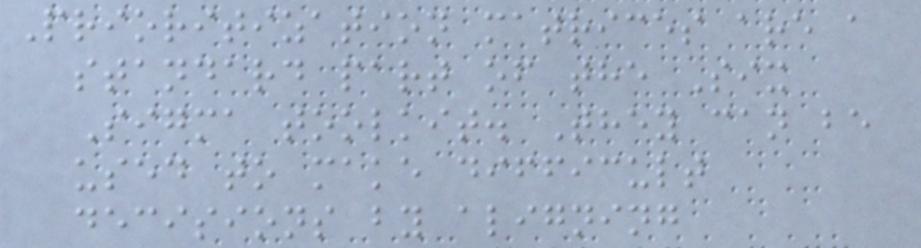Prioritization matrices are a
standard part of the Six
Sigma toolkit. They can be
used to make difficult
decisions by aligning
